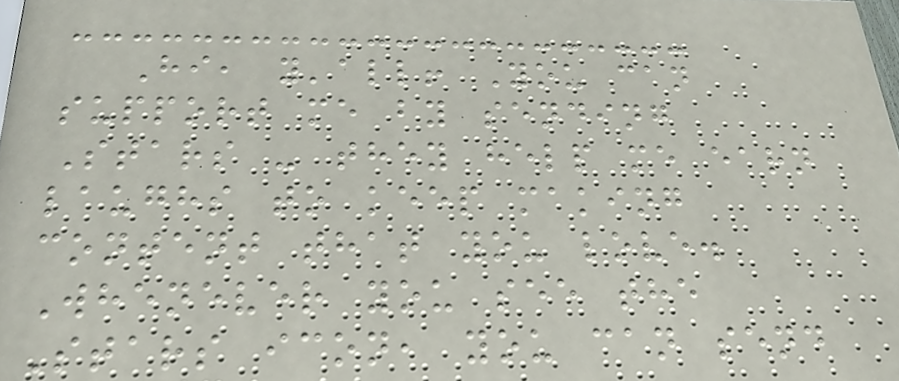Hi, y'all! You can
support me by sending
Stars - they help me earn
laughs to keep making
content that you love.
Whenever you see the
Stars icon, you can send
